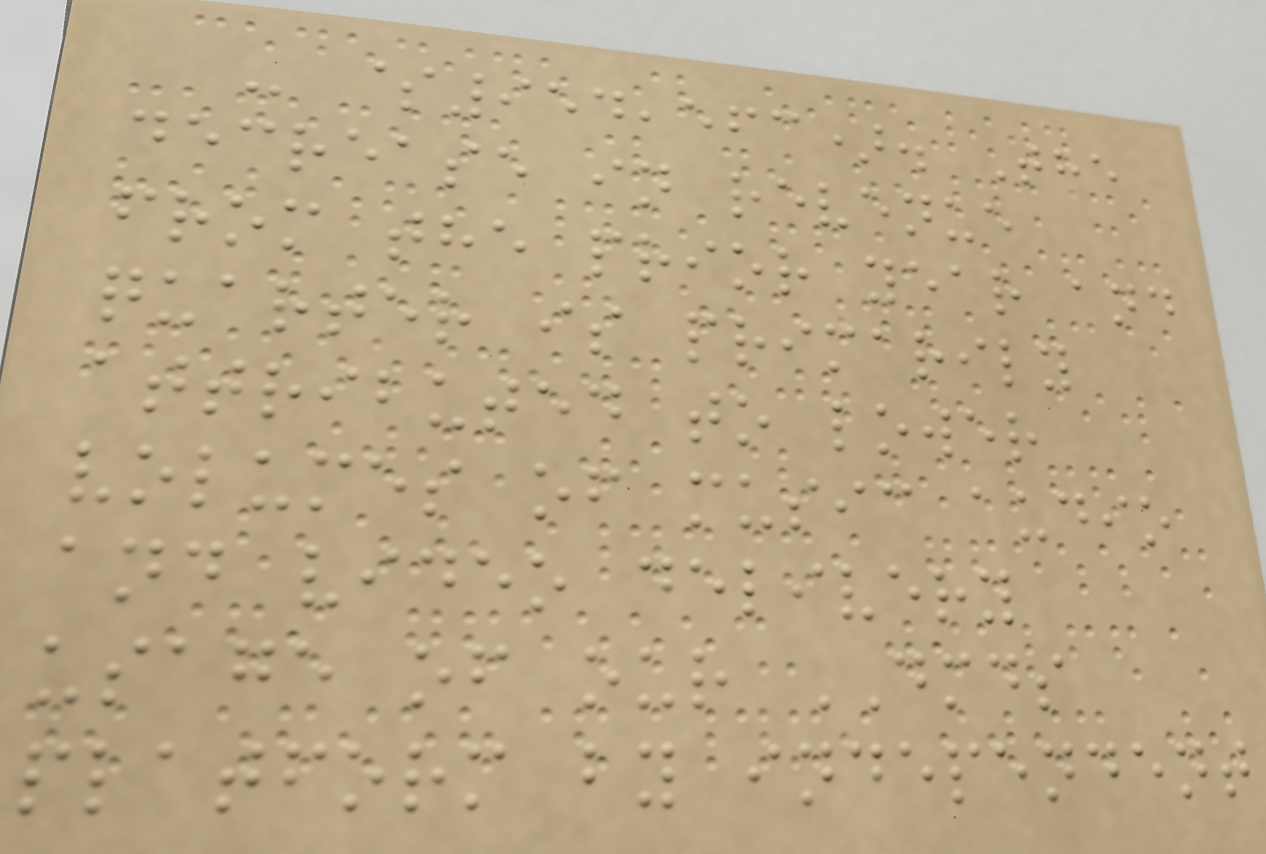- $954,563). The
decrease in revenue
from the prior year and
quarter is primarily
attributed to lower
volumes of music audio
and video delivery
usage of our DMDS
platform by independent
